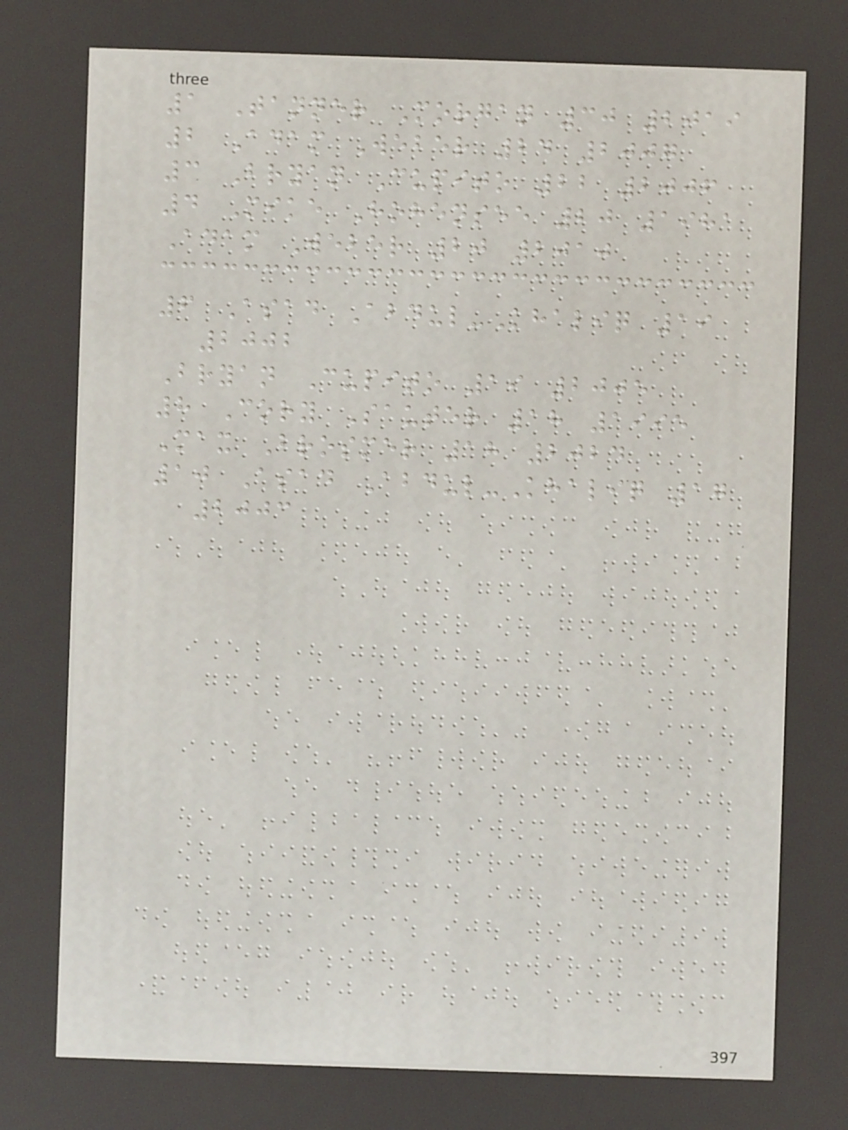1 Tanner Morgan 30 2019
2 Adam Weber 24 2007
3 Bryan Cupito 22 2006
4 Mike Hohensee 20 1981
Adam Weber 20 2010
6 Asad Abdul-Khaliq 19
2002
Bryan Cupito 19 2005
8 Cory Sauter 18 1995
Max Brosmer 18 2024
10 Asad Abdul-Khaliq 17
2003
